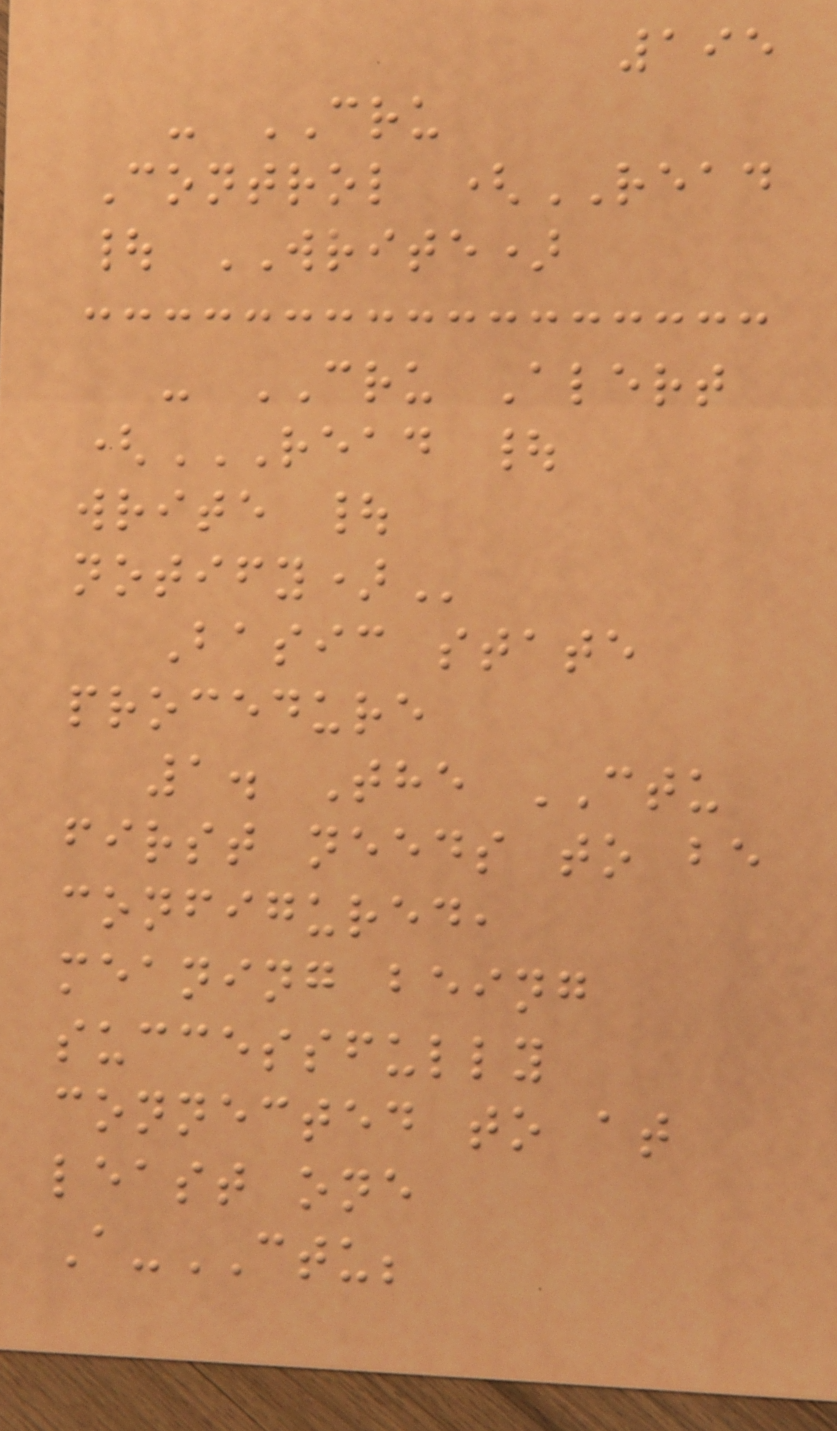195
- CRU
Control (READ
| WRITE)
- CRU Alert
(READ |
WRITE |
NOTIFY)
Basic state
procedure
1. The CTU
first needs to be
configured,
meaning being
successfully
connected to at
least one
A-CTU;
